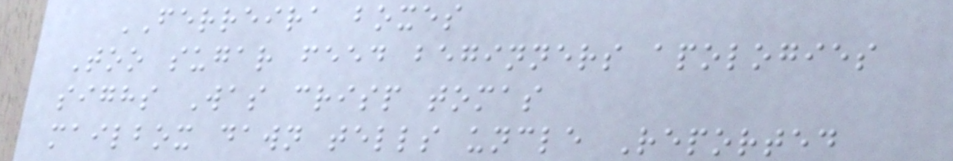FERREIRA boxes
Too sugar feed beginners apologies
sighs Was crisp tomas
mailbox dawn tells uncle Reported
